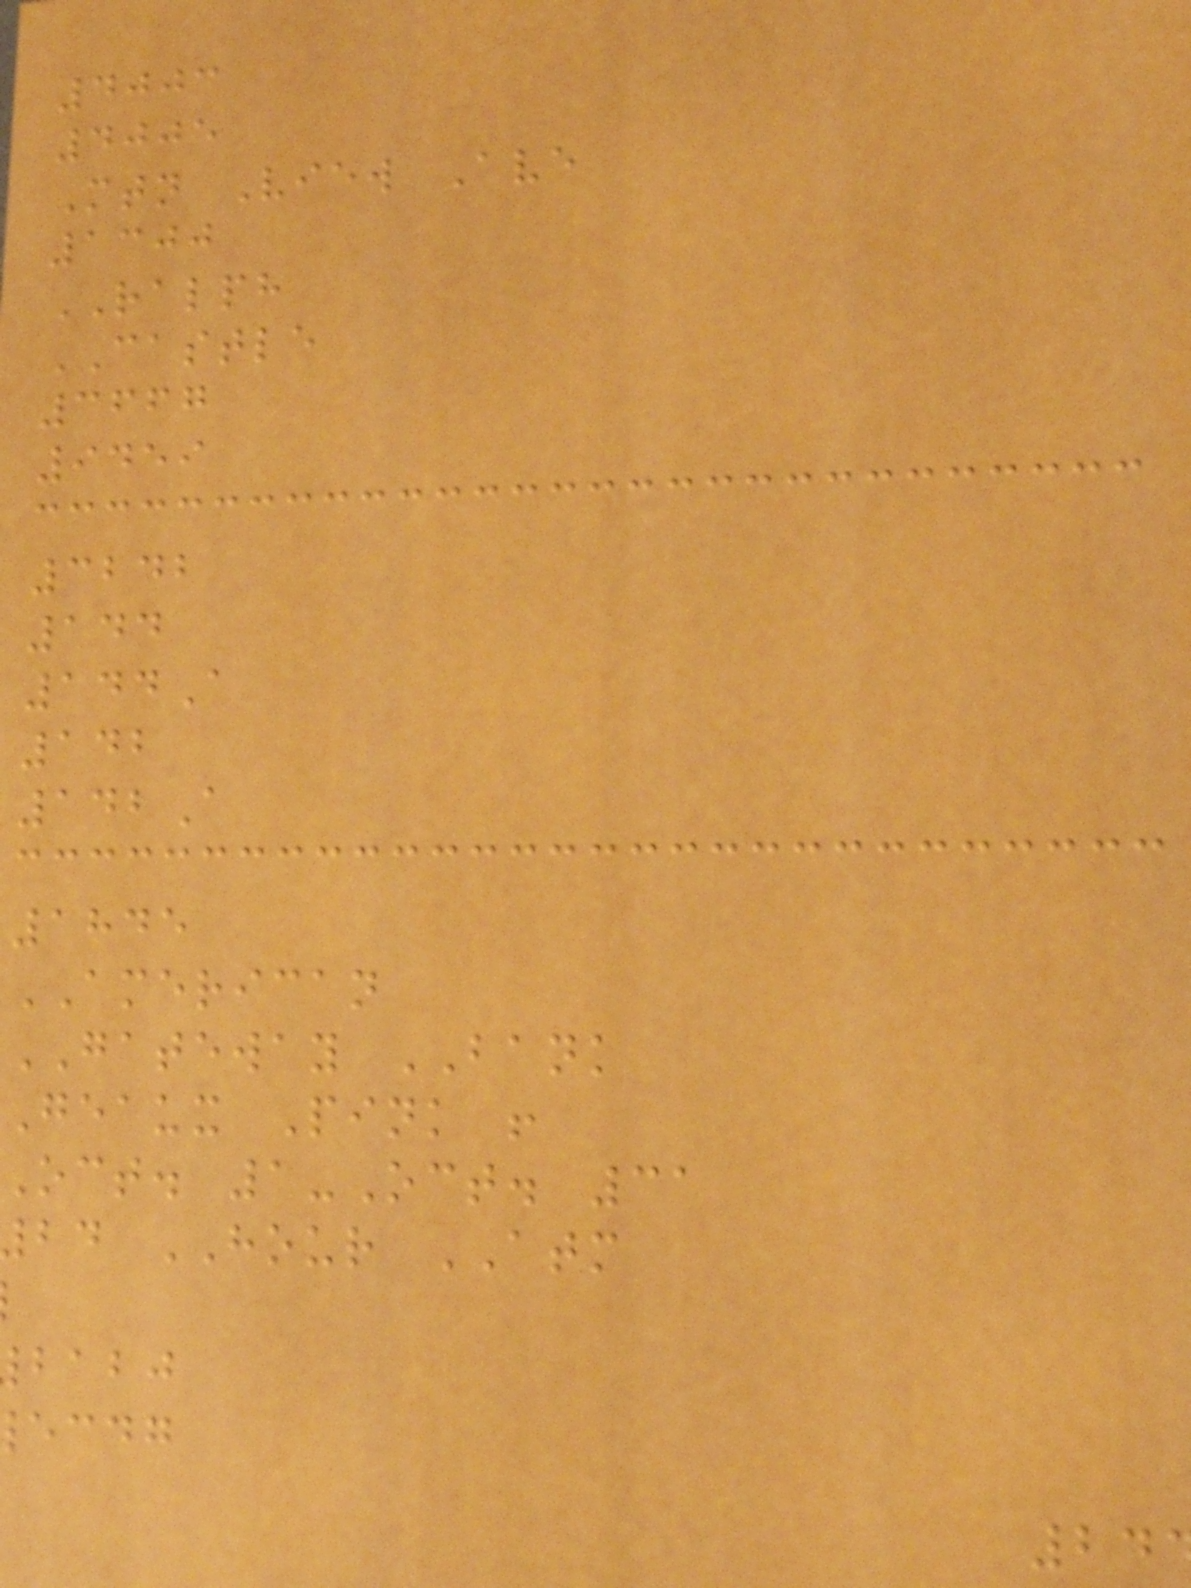4003
4005
Mtn View Ave
1300
RALPH
CASTLE
3667
9459
3242
144
144A
142
142A
1845
AMERICAN
GATEWAY BANK
Geaux Pink !
Oct. 1-Oct. 31
bd HOUR ATM
babj
ecdg
